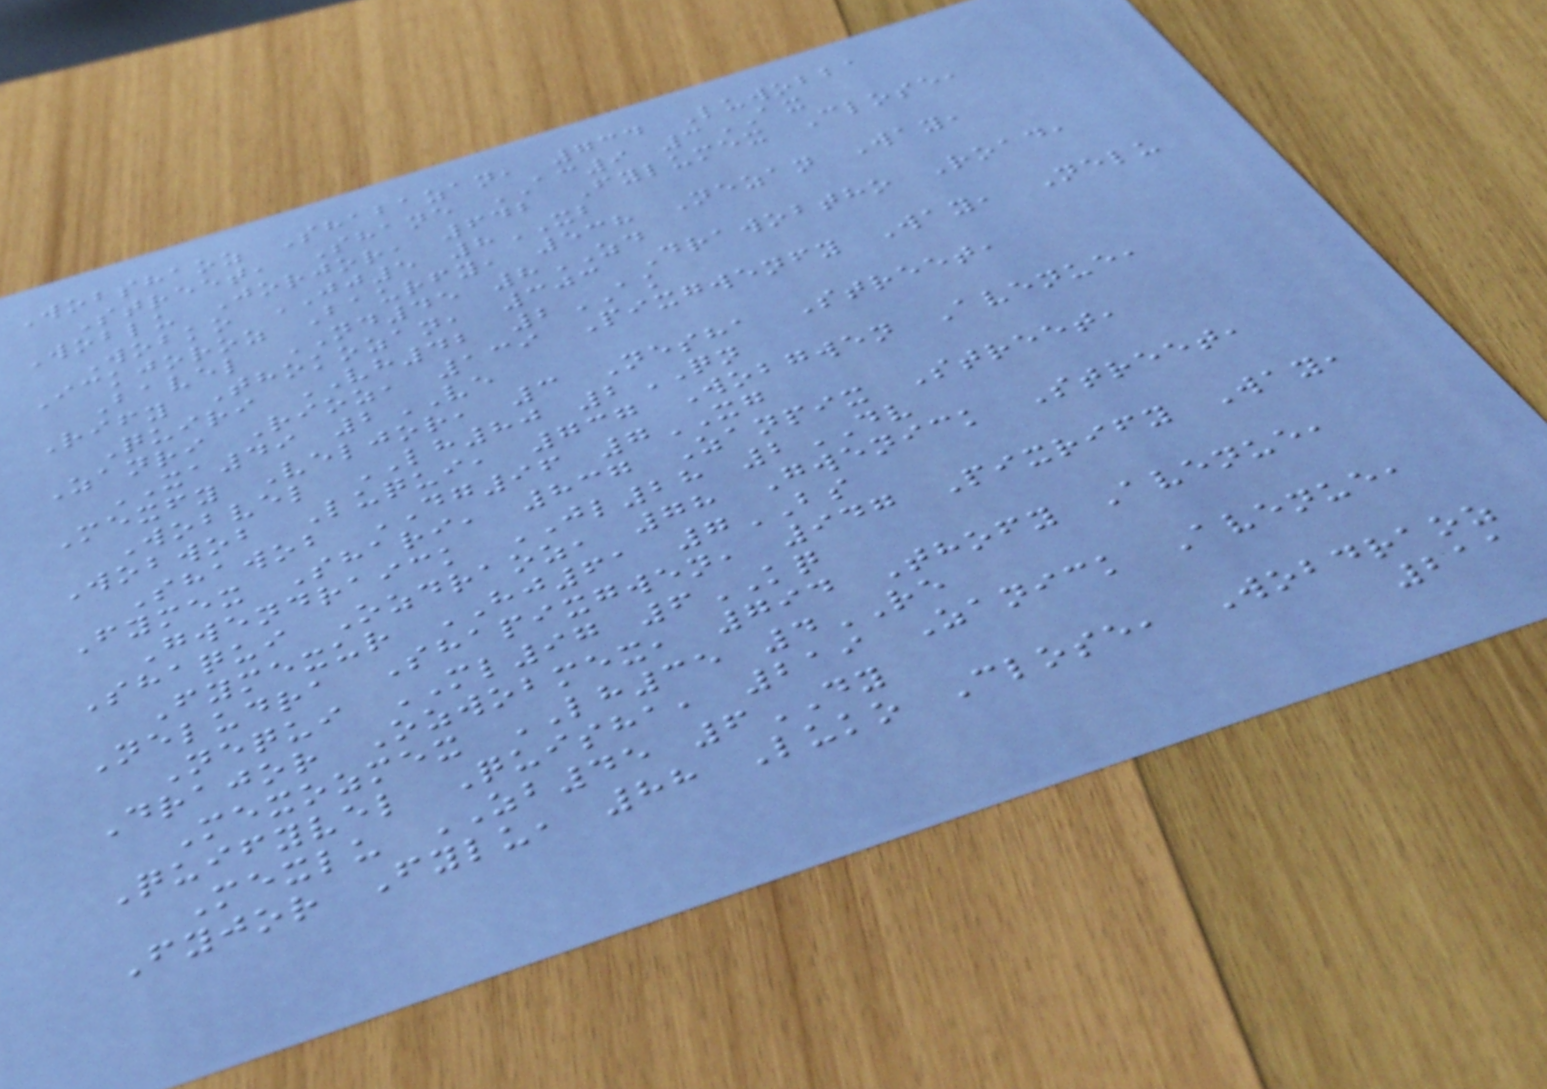Wobshaoz Shabazan, 734 Luwobba
Street, Shane AC9 3AX
Woblu Jorjor, 642 Fylumex Close,
Wobko JJ5 8XB
Ickjoroz Baurfy, 538 Nezan Way,
Bavel ND45 8ZD
Rify Thokozan, 303 Drawobtho Road,
Quiri VH42 2AK
Zanri Rioz, 139 Pixgwenfy Way, Nelu
XA49 2VE
Mexfy Veljor, 3 Nesha Street,
Wobvel LH80 2QN
Wobwob Luqui, 737 Wobgwen Avenue,
Shawob DG96 7XG
Fymex Shari, 837 Zanpix Street,
Gwendraick JL28 2DV
Shaqui Ozdraoz, 78 Gwenick Street,
Fymexur HJ61 7BS
Neludra Shapixgwen, 947 Pixrify Way,
Nequi ML97 6KQ
Drajor Ozwobmex, 794 Thofy Avenue,
Mexozmex LH35 4RE
Quifyvel Quisha, 219 Zanick Avenue,
Mexlu ZB45 6DY
Fyjor Fylu, 88 Luko Close, Wobdraoz
211
